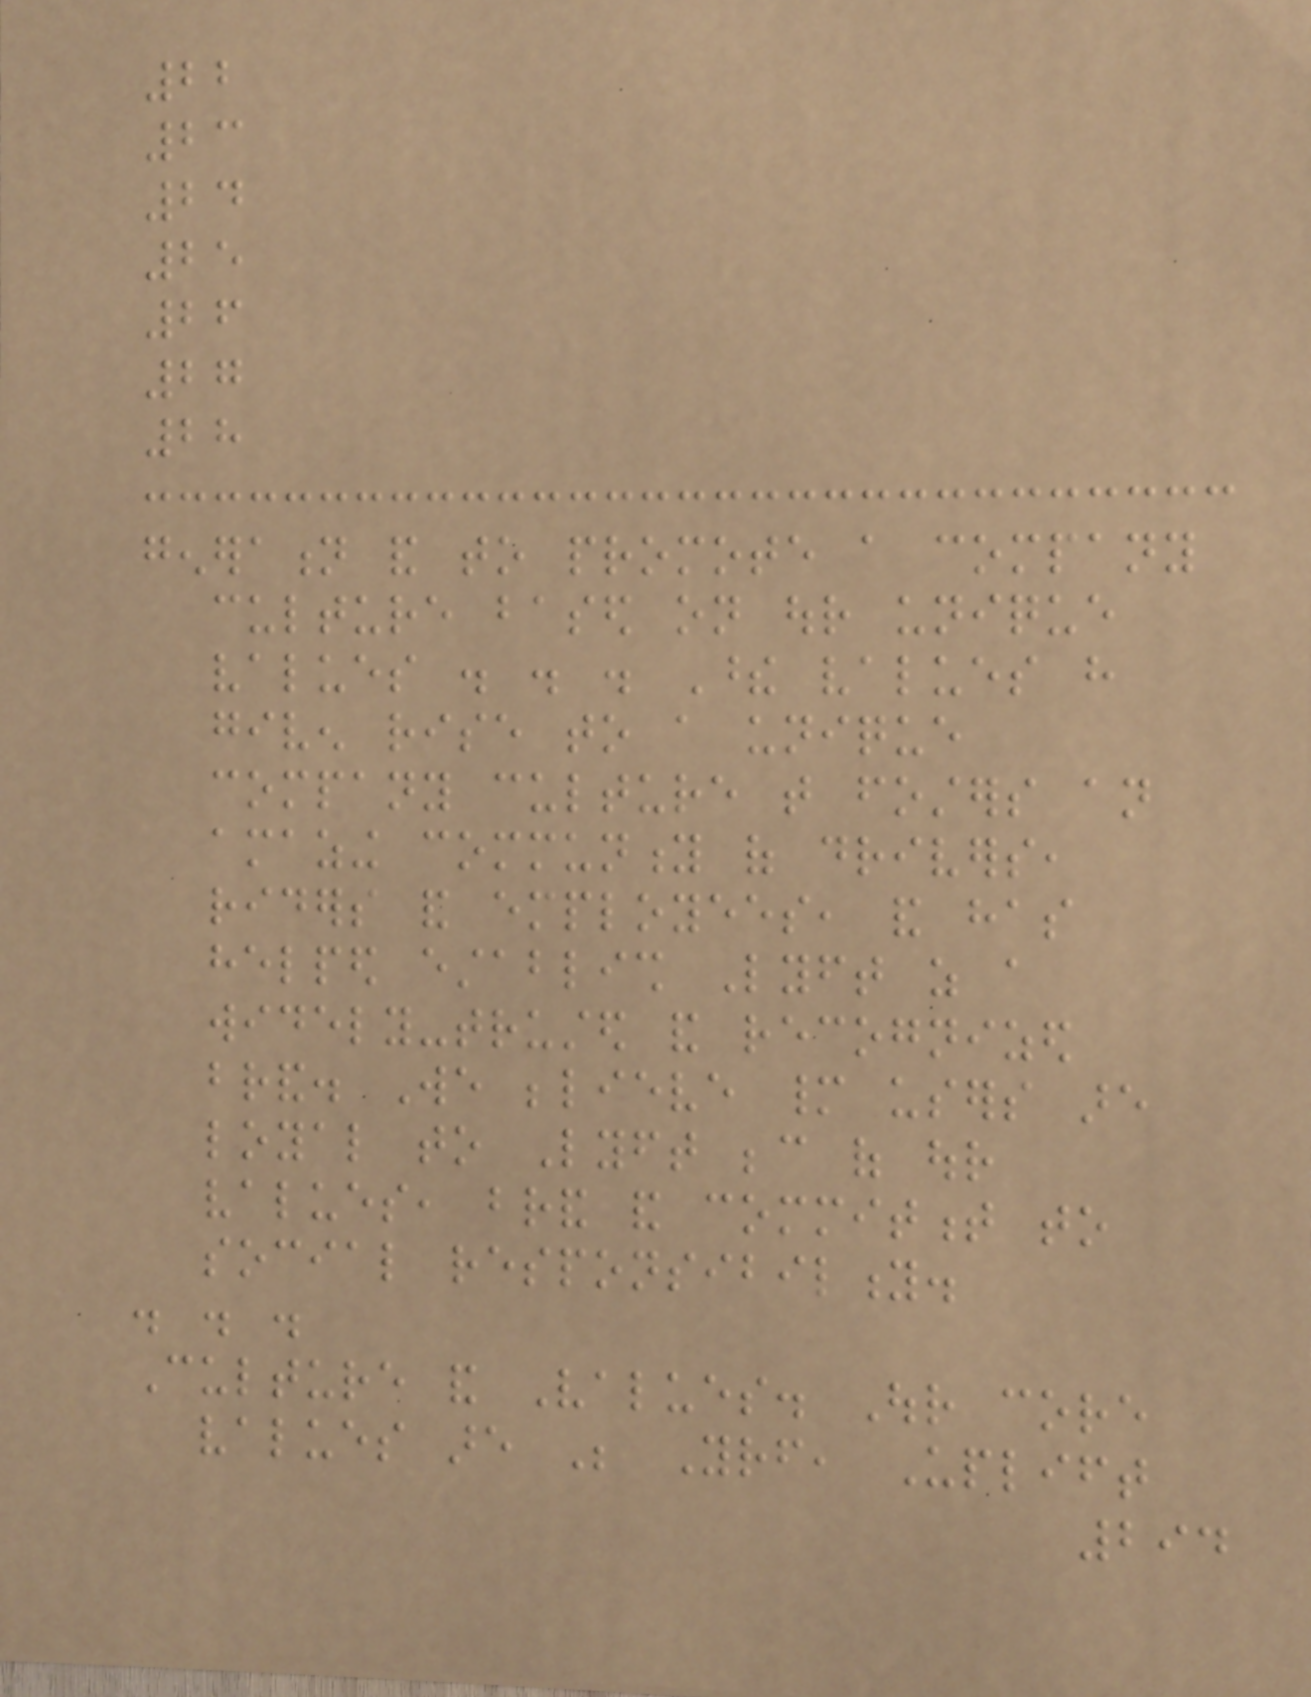22
23
24
25
26
27
28
generation and to promote a company
culture based on our unique
values . . . These values have
given rise to a unique
company culture that fosters an
amazing community of drivers,
riders and employees, and has
helped establish Lyft as a
widely-trusted and recognized
brand. We believe many users are
loyal to Lyft because of our
values, brand and commitment to
social responsibility.
. . .
Culture and Values. Our core
values are Be Yourself, Uplift
294
